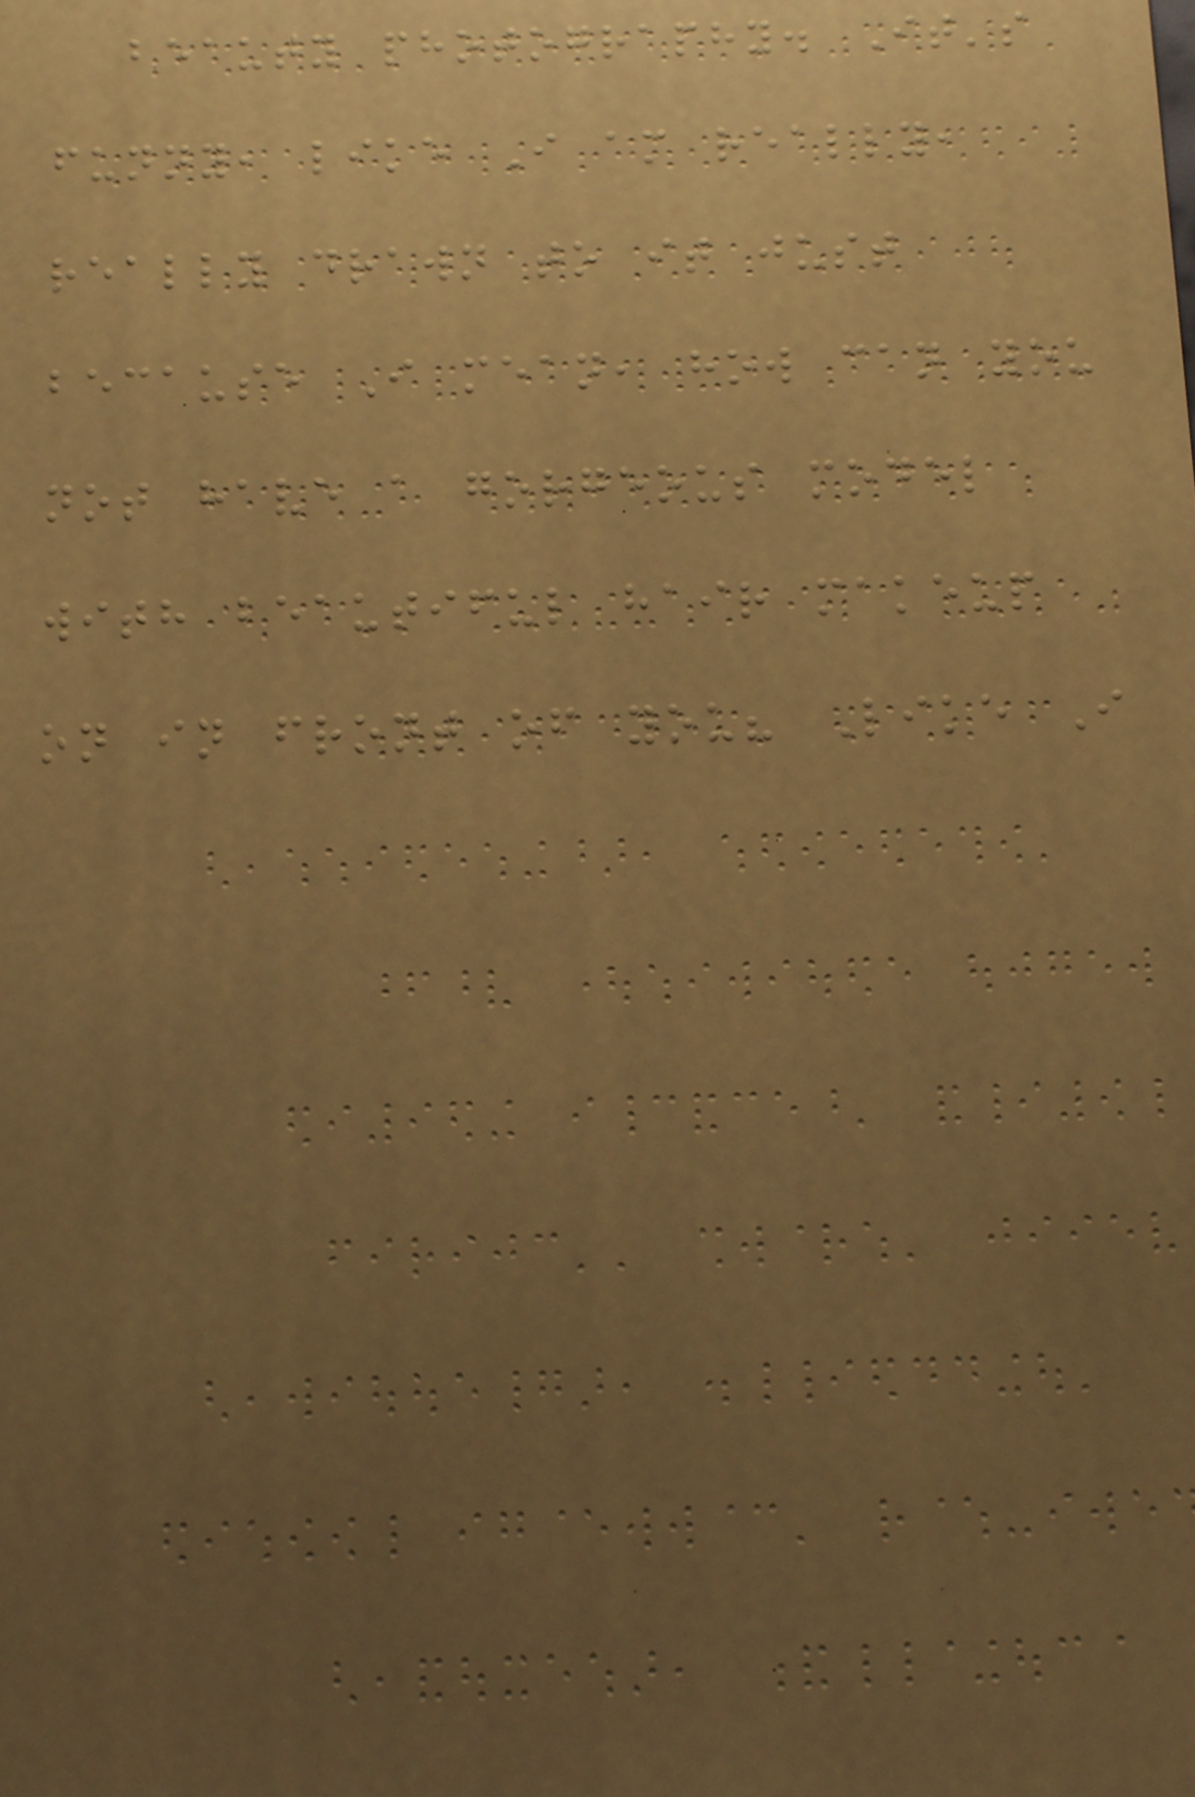beauty photography. It's
funny, like I am really,
really drawn to it just
because I mean, how can you
not have a gorgeous model
with beautiful hair makeup
on in front of you? Like I
